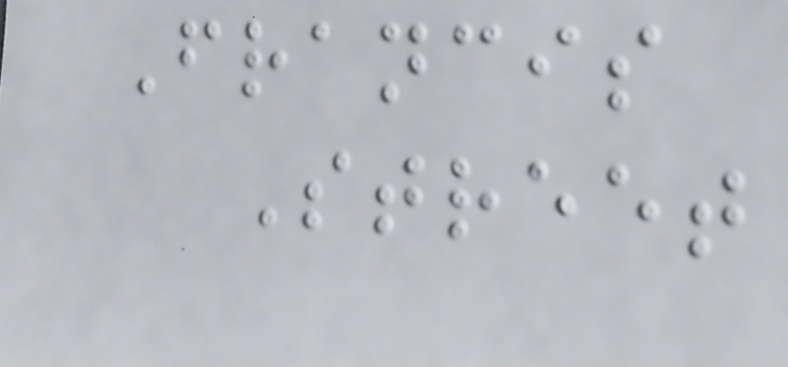Francis
Street
